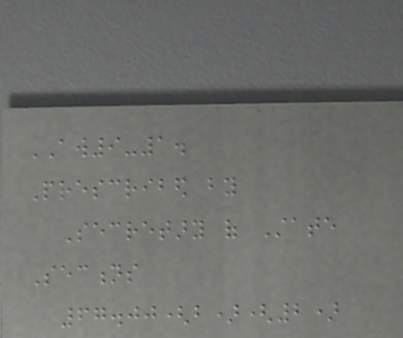AW9-1.
Prescribed by
Secretary of State
Sections
67.00(b)(2)
